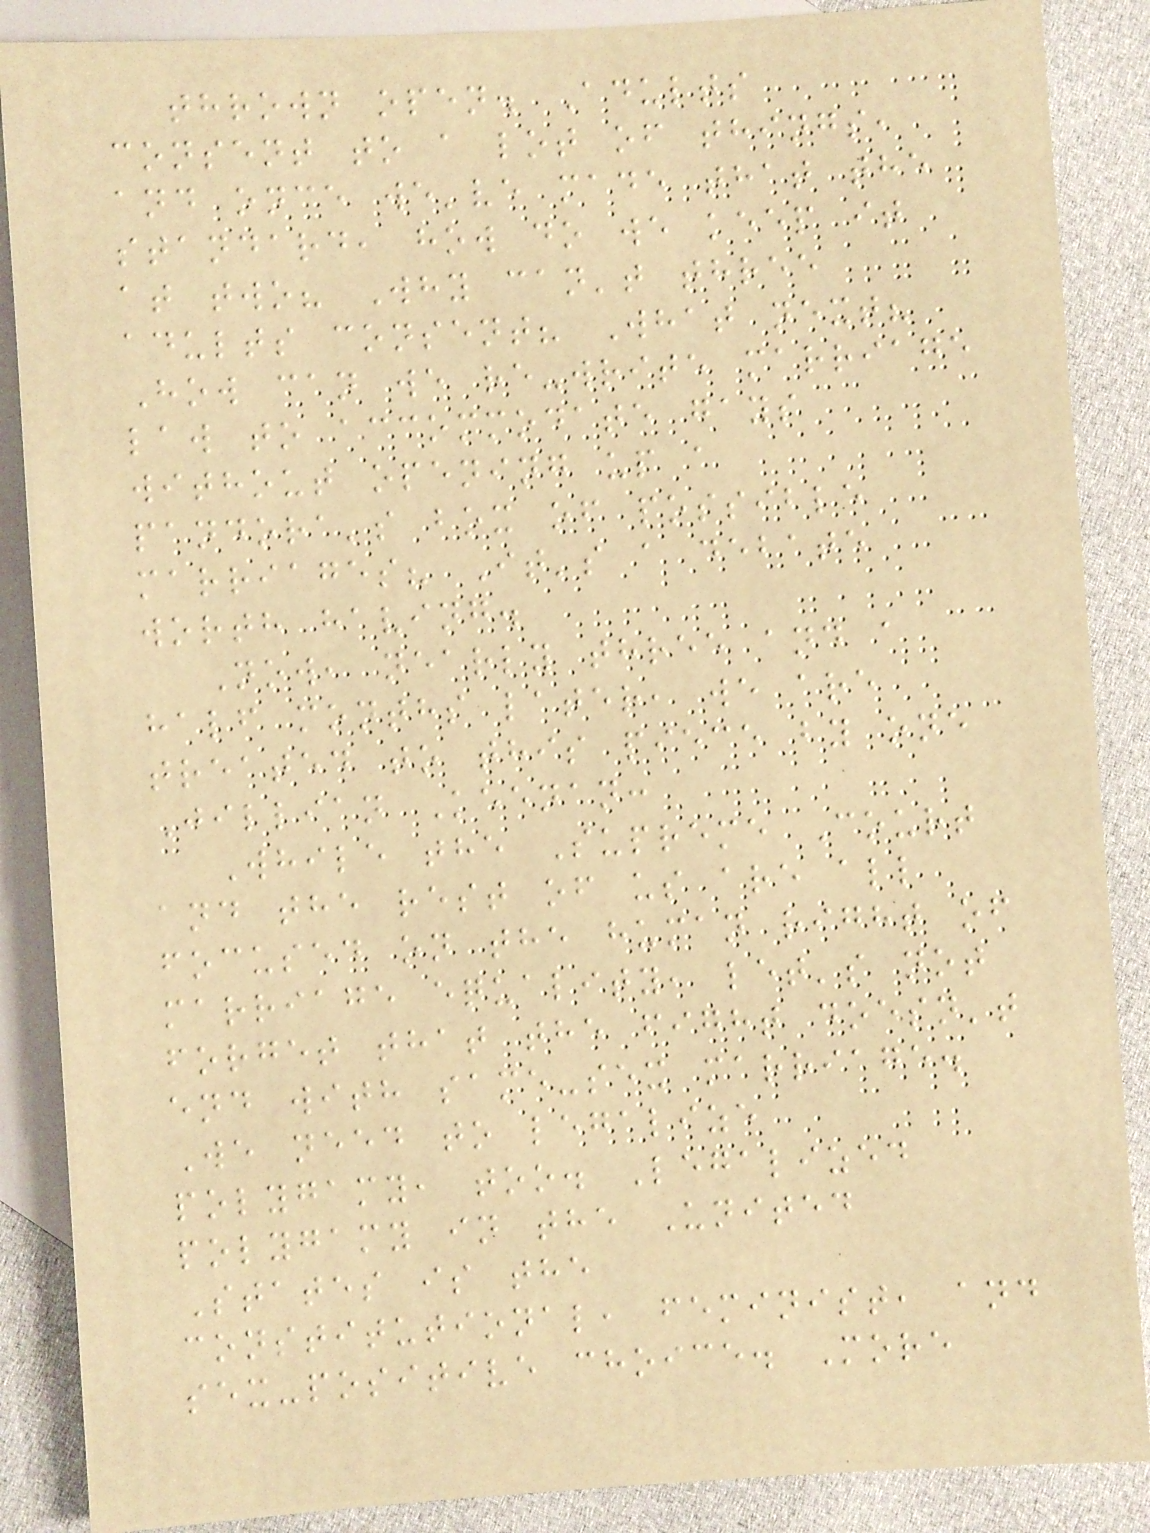thrown open. Adults
consent to a lot of things,
and once we've made that the
standard, how do we keep it
at two? Why can't three
adults consent? What next?
How can we re-write marriage
law to accommodate gays
without opening up a
pandora's box of possible
marriages? It's a debate
worth having.
Now, nearly three and a
half months later, we are
treated to this piece by one
Jillian Keenan:
While the Supreme Court
and the rest of us are all
focused on the human right of
marriage equality, let's not
forget that the fight doesn't
end with same-sex marriage.
We need to legalize
polygamy, too. Legalized
polygamy in the United
States is the
constitutional, feminist, and
sex-positive choice. More
